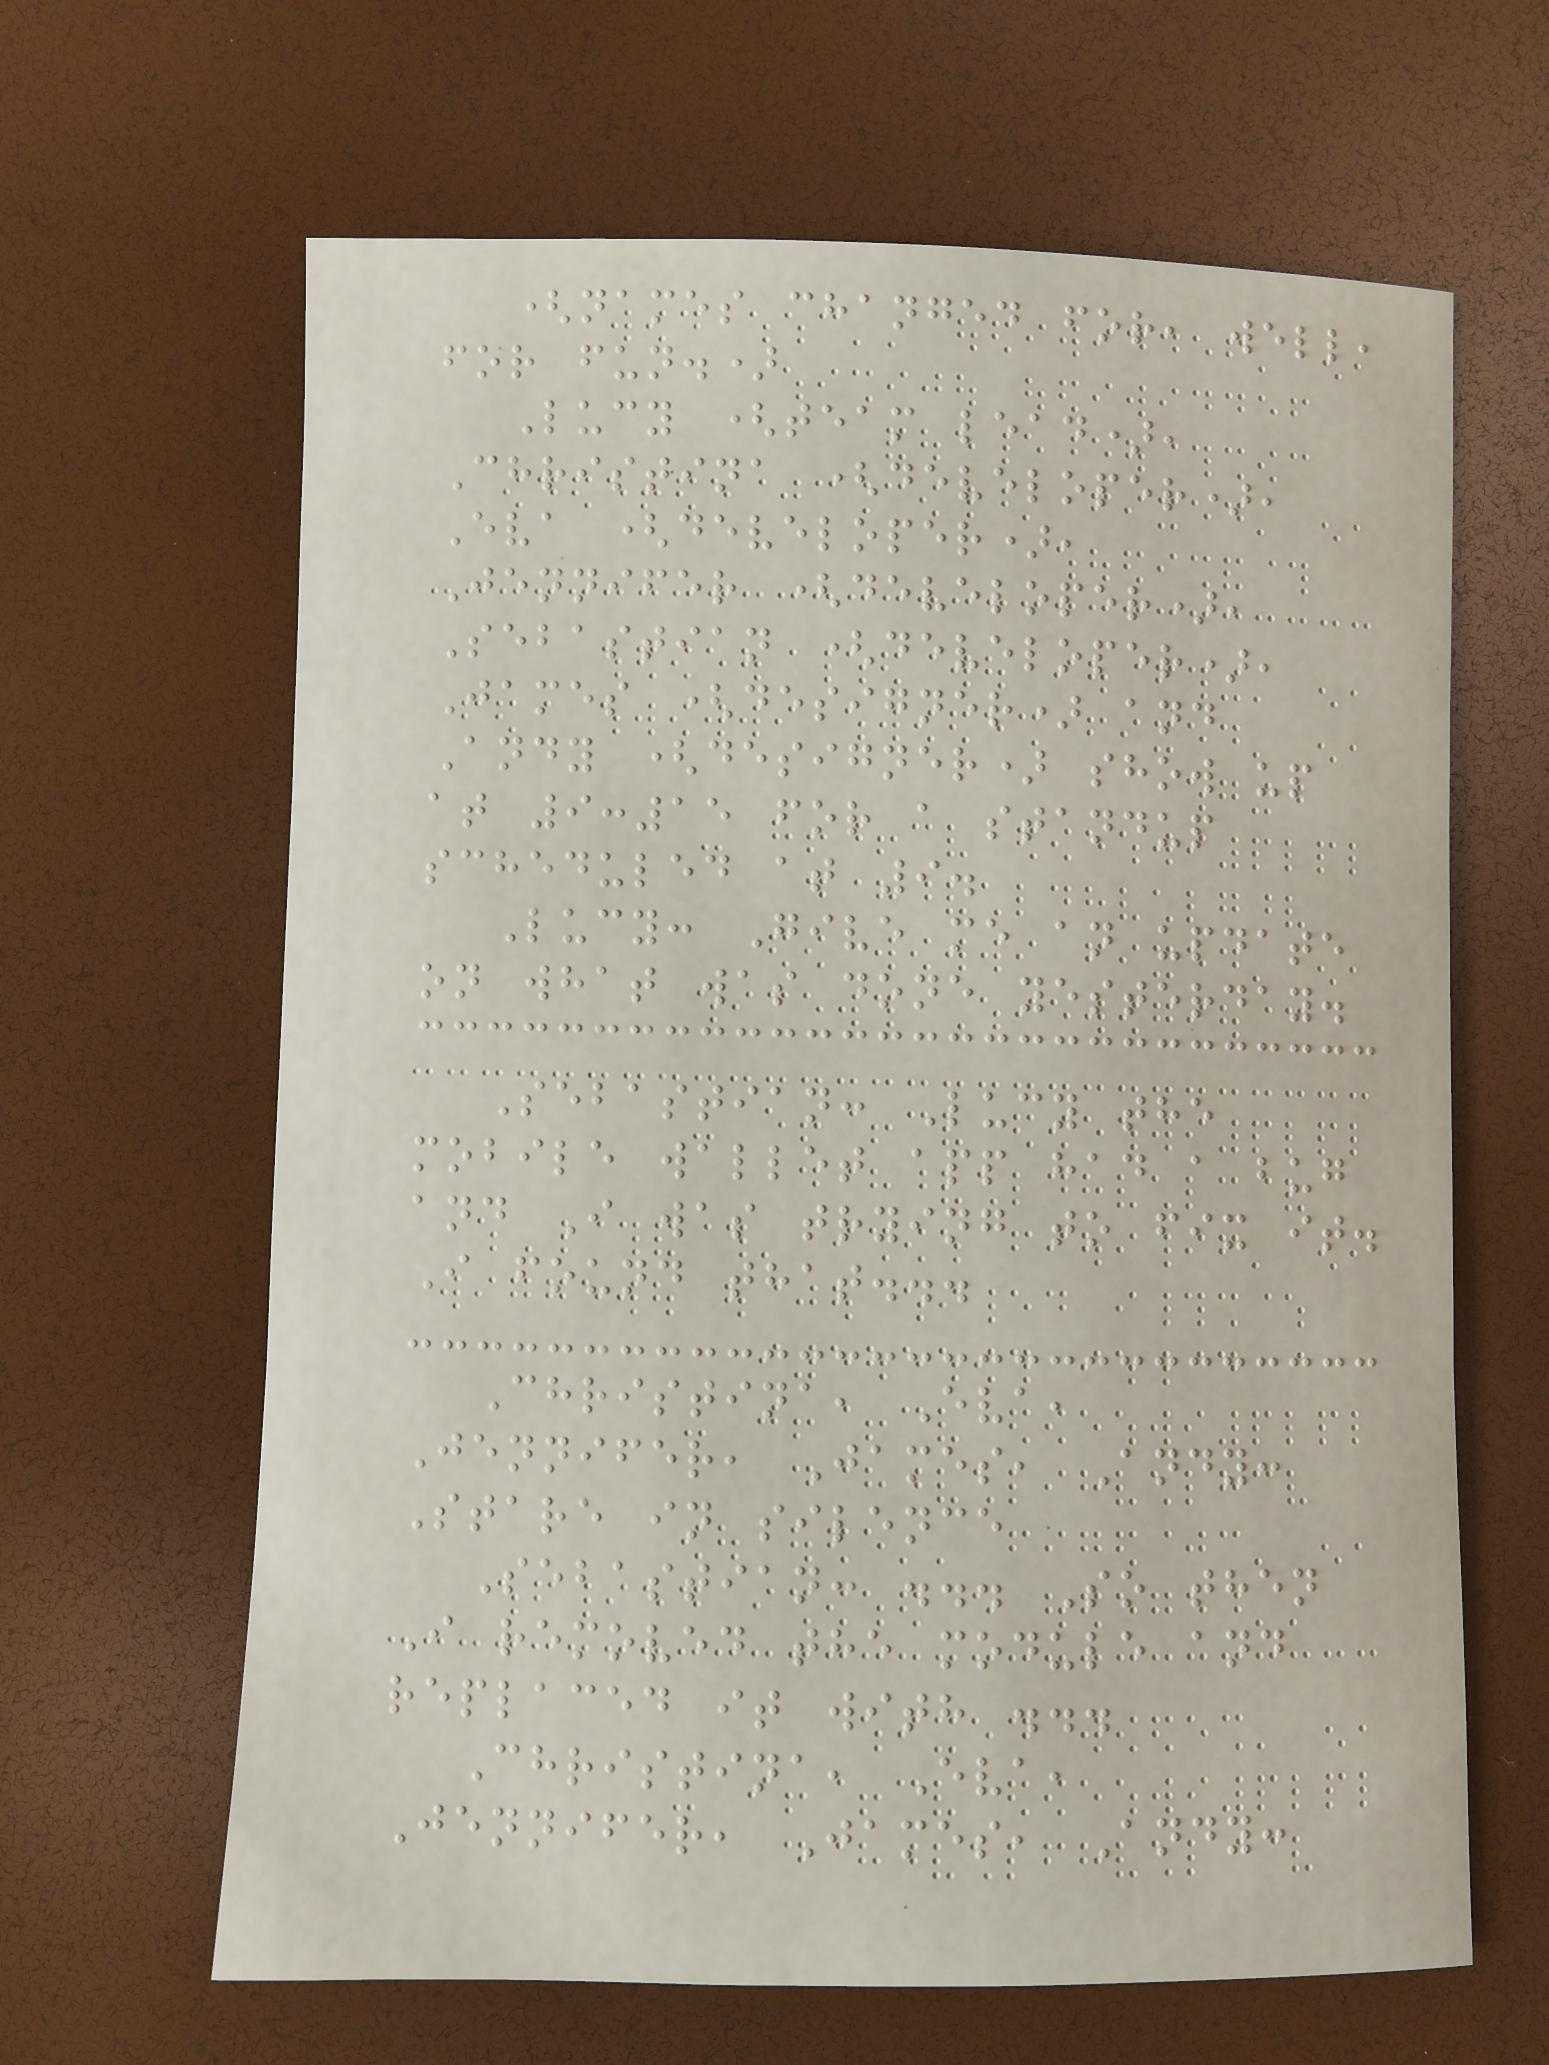(names changed for, well,
for fun.)
Lucy (team lead),
Christina (developer),
Eva (developer),
Jennifer (developer),
Sebastian (developer),
James (designer) and
Andy (designer) show up
at 9:15 for a standup
scheduled at 9.
Lucy: Give me an update
on what was done yesterday.
Sebastian: Lucy the
mobile wallet app had a bug
and I was trying to fix it.
I found that...
Christina, Eva,
Jennifer, James, Andy:
Stare in silence
Sebastian: ... So then
I removed the module and
replaced it with ...
Christina, Eva,
Jennifer, James, Andy:
